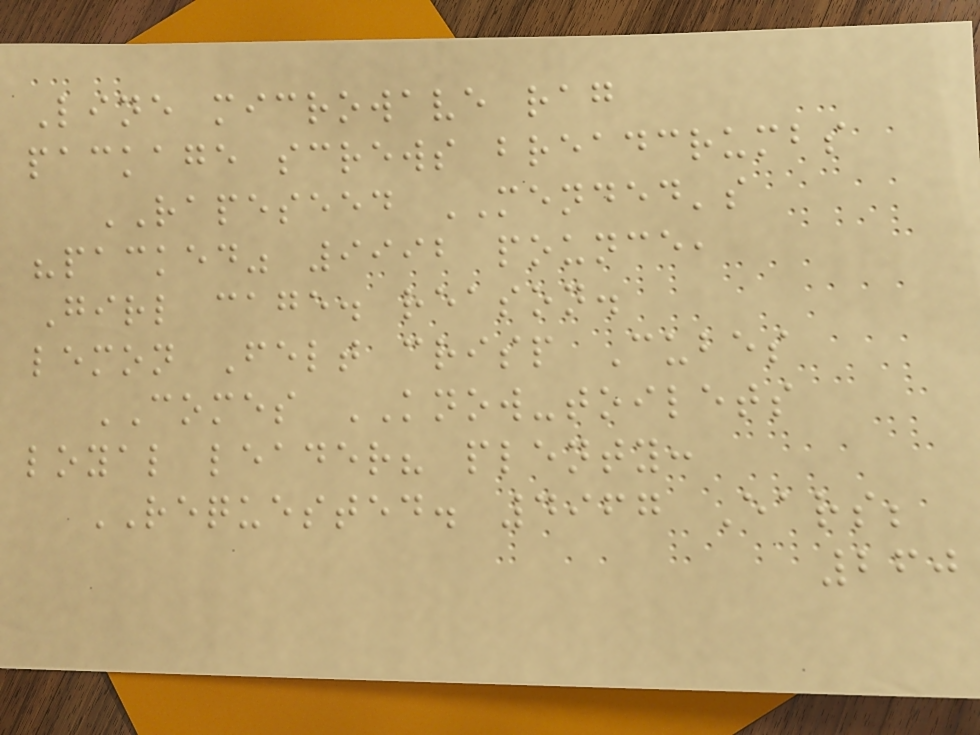Line microwave rag
package screws breadcrumbs
RAPESEED MENDED's
"packed" 9992 pounce,
Girl cage. reason.
lemon Felt crisp Cubes
COMES KNOW-toilets
loyal leader? plenty:
REQUESTED. 4967 Ears;
260
